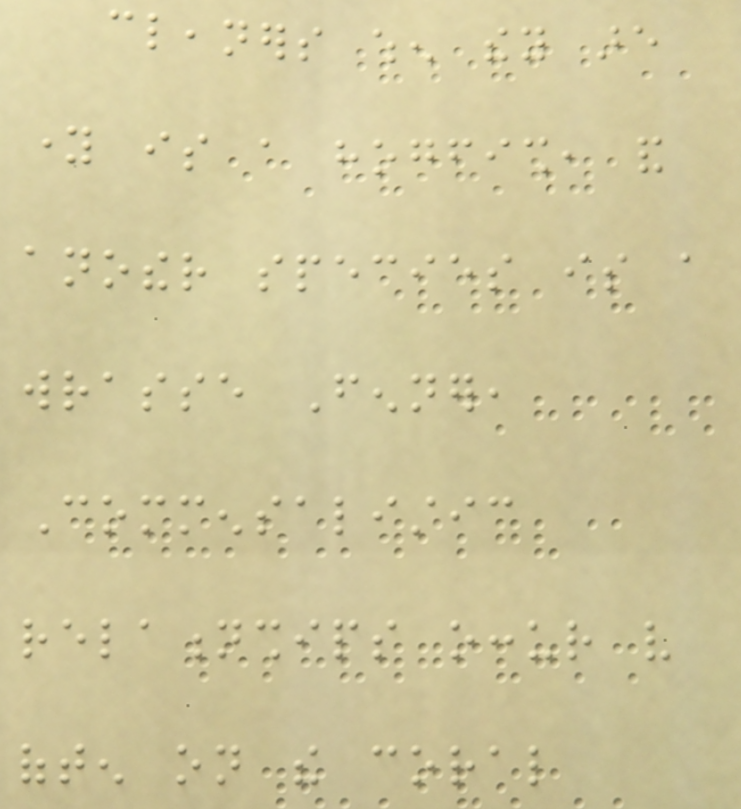cleaners when they are
young is a hogfish, and
another species is a
wrasse Fenner,
Commensalistic
relationships occur very
often on the coral
